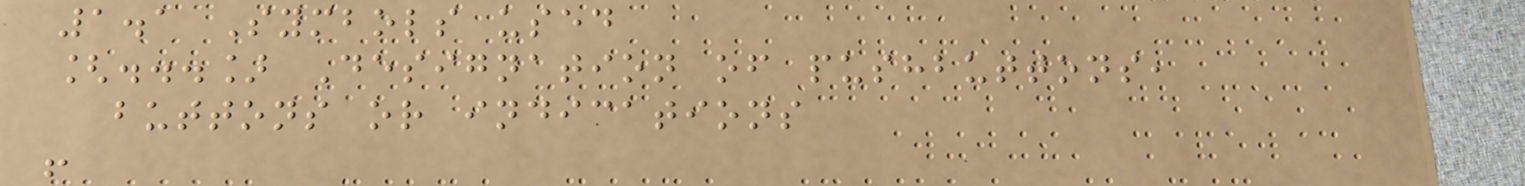1.1 Symbols used
[...] Designation of pushbuttons,
buttons or indications
!
